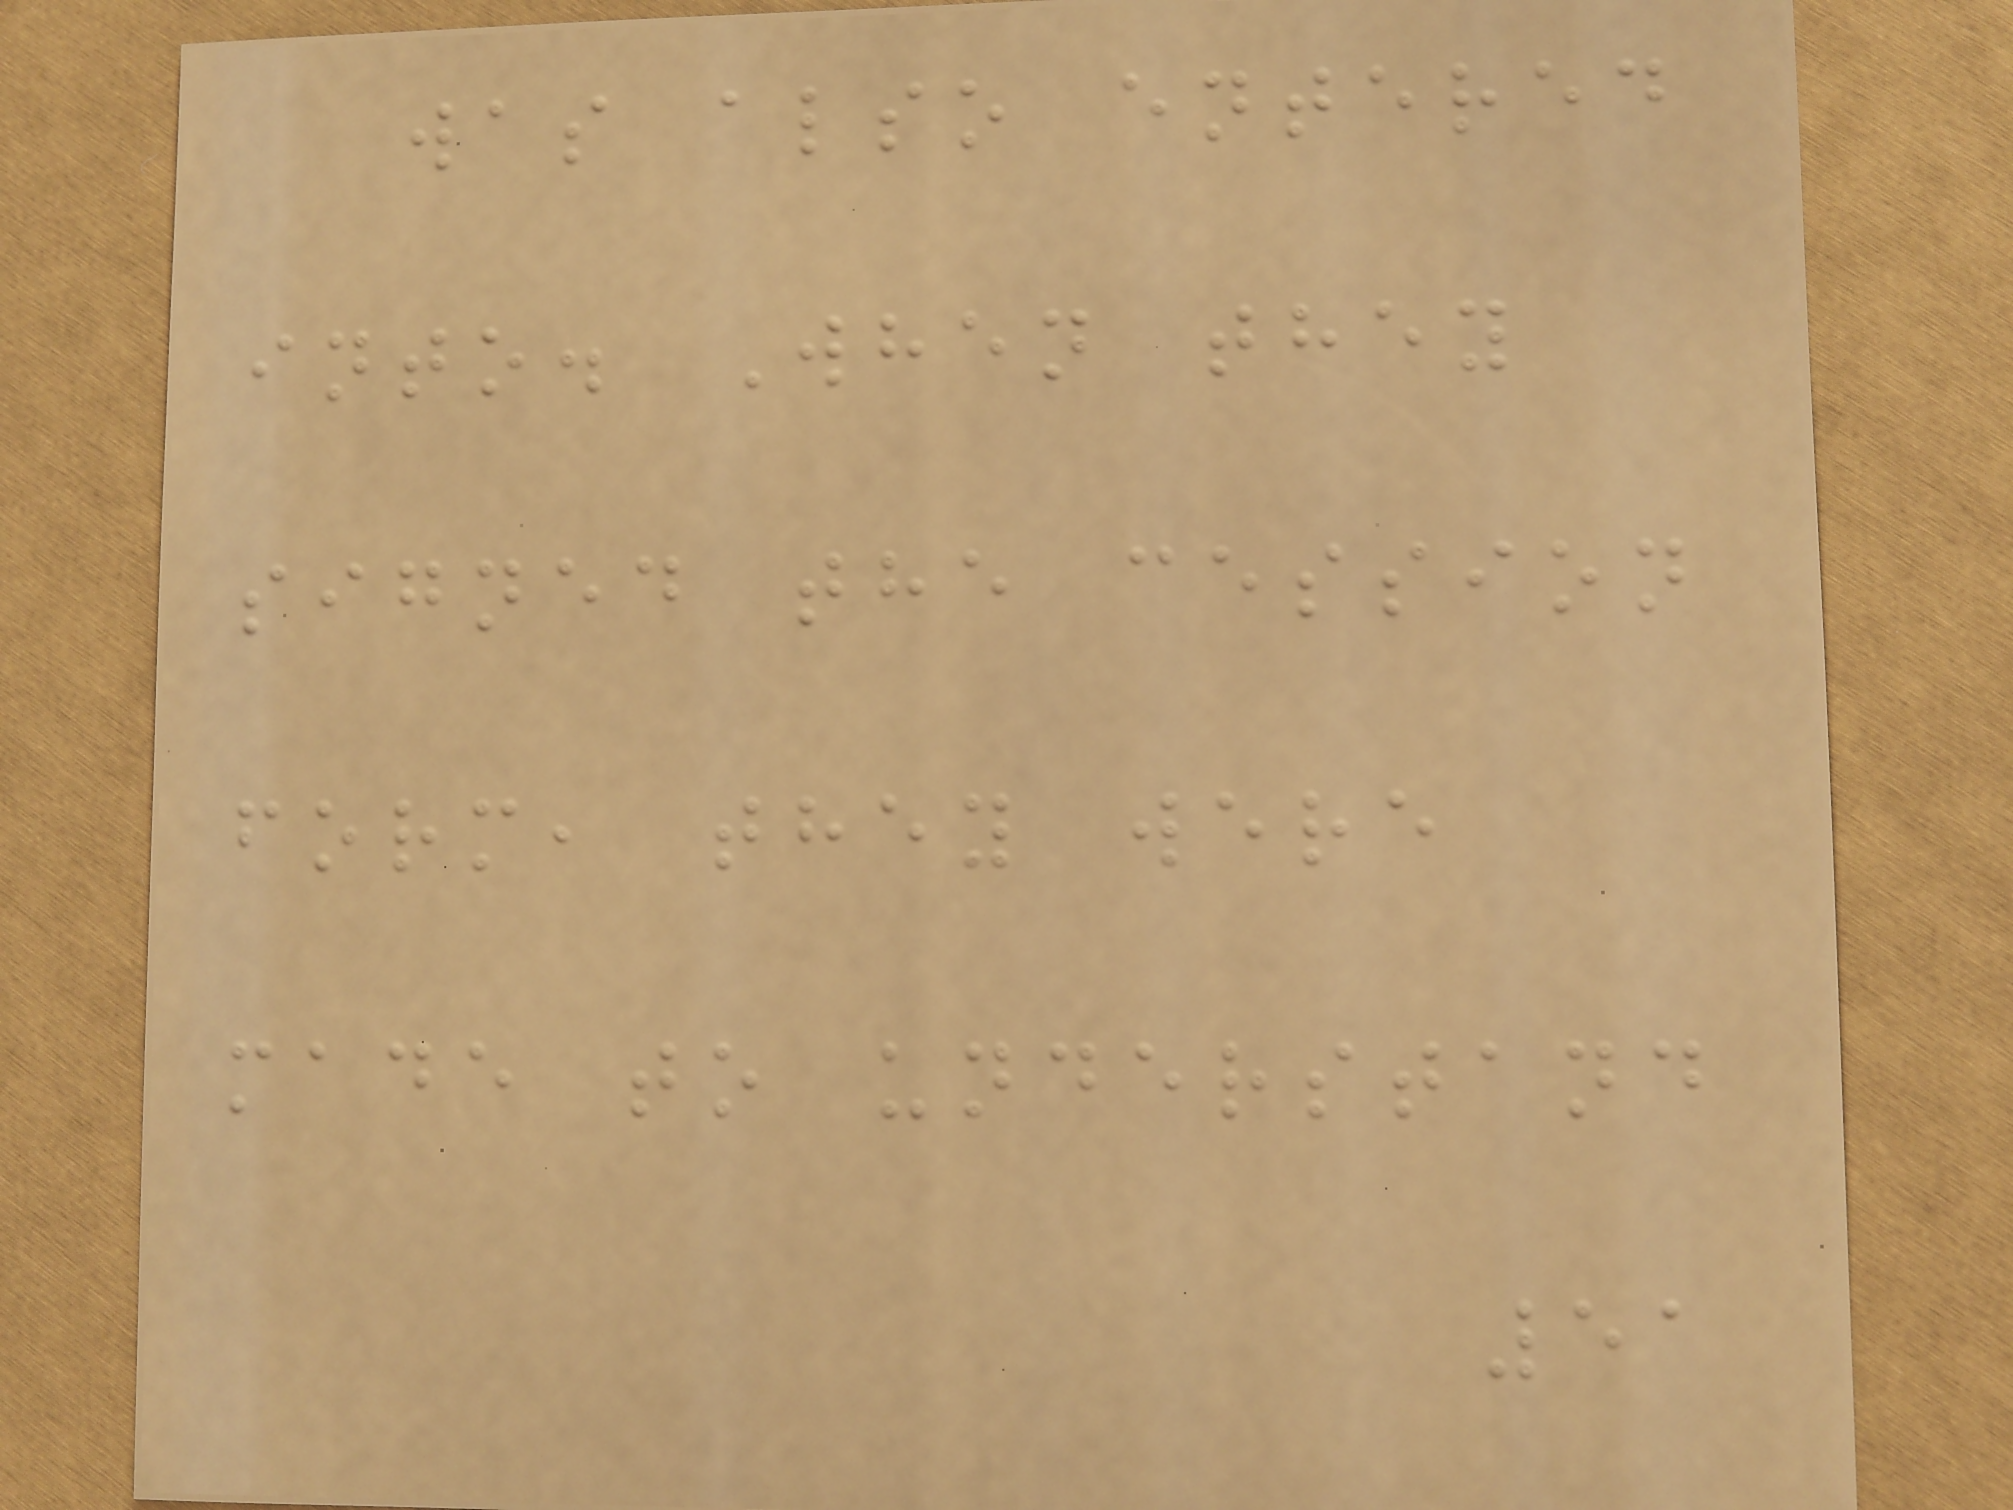was also entered
into. When they
signed the cession
form, they were
made to understand
51
